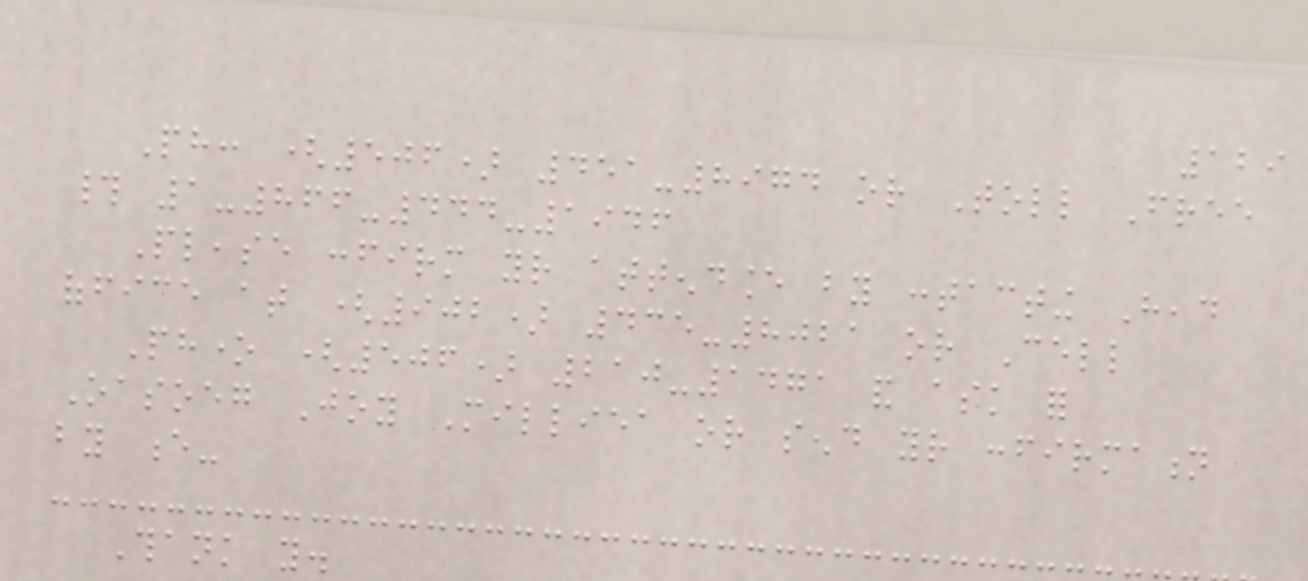129
Ph: (506) 451-8974 or Toll Free
# 1-866-444-1946
Please confirm your attendance by contacting Head
office at (902) 435-8021 or Cell
Phone (506) 210-1471 and ask for
Oasoeg Joy Milliea or send your confirmation
by e-
Thank you.
